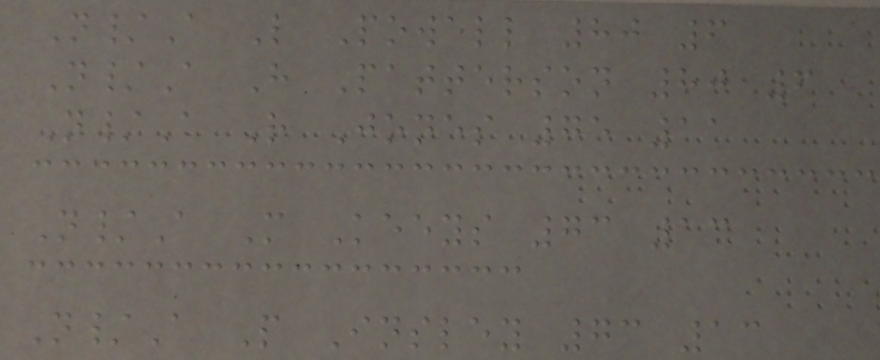N/A L Powell 80 6
N/A H Patterson 80 6
N/A R Jones 75 11
N/A M Keeys 73 13
N/A P Insley 73 13
